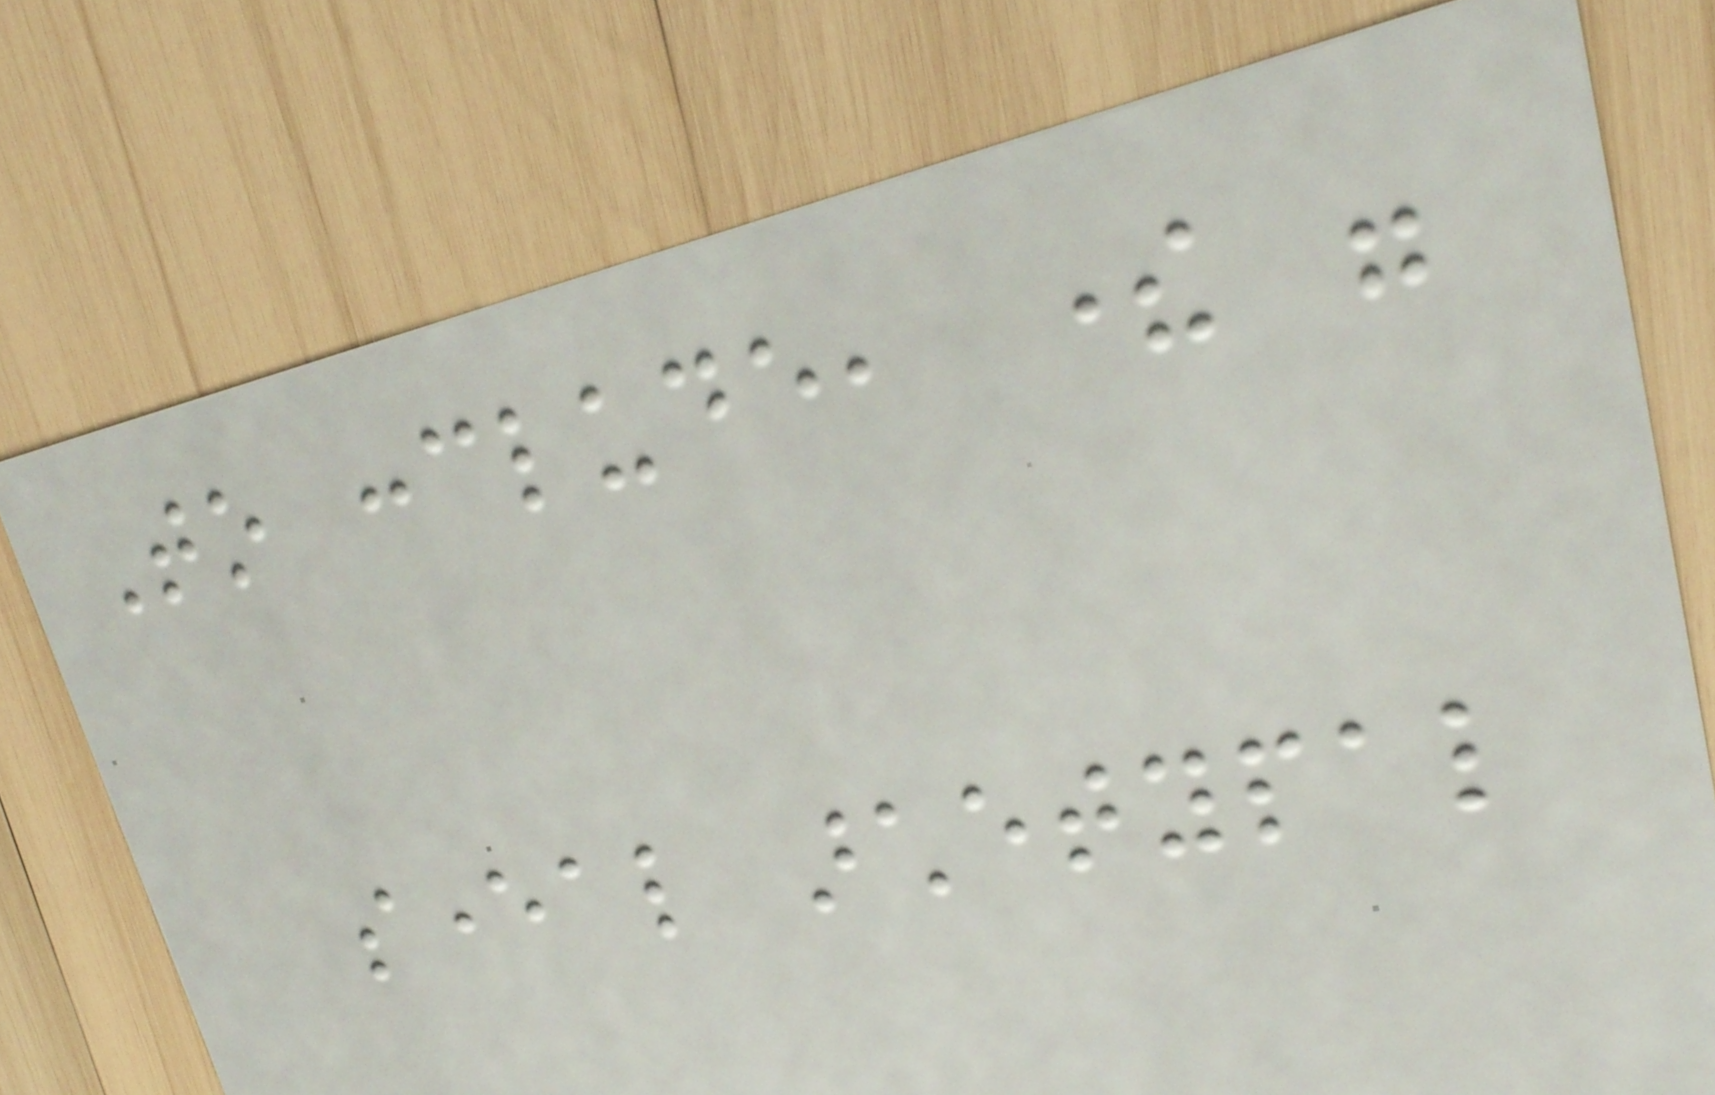To conclude, there were
several archetypal
